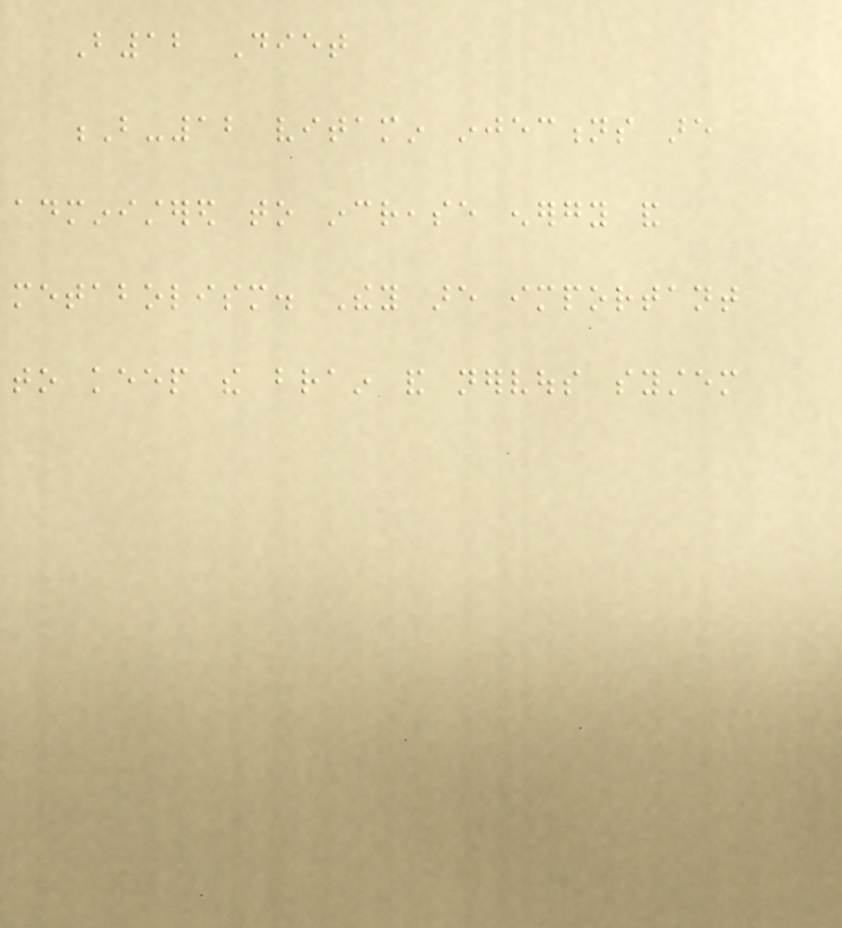B12 Diet
B-12 vitamin injections are
administered to increase energy and
metabolism. They are important
to keep the brain and nervous system
